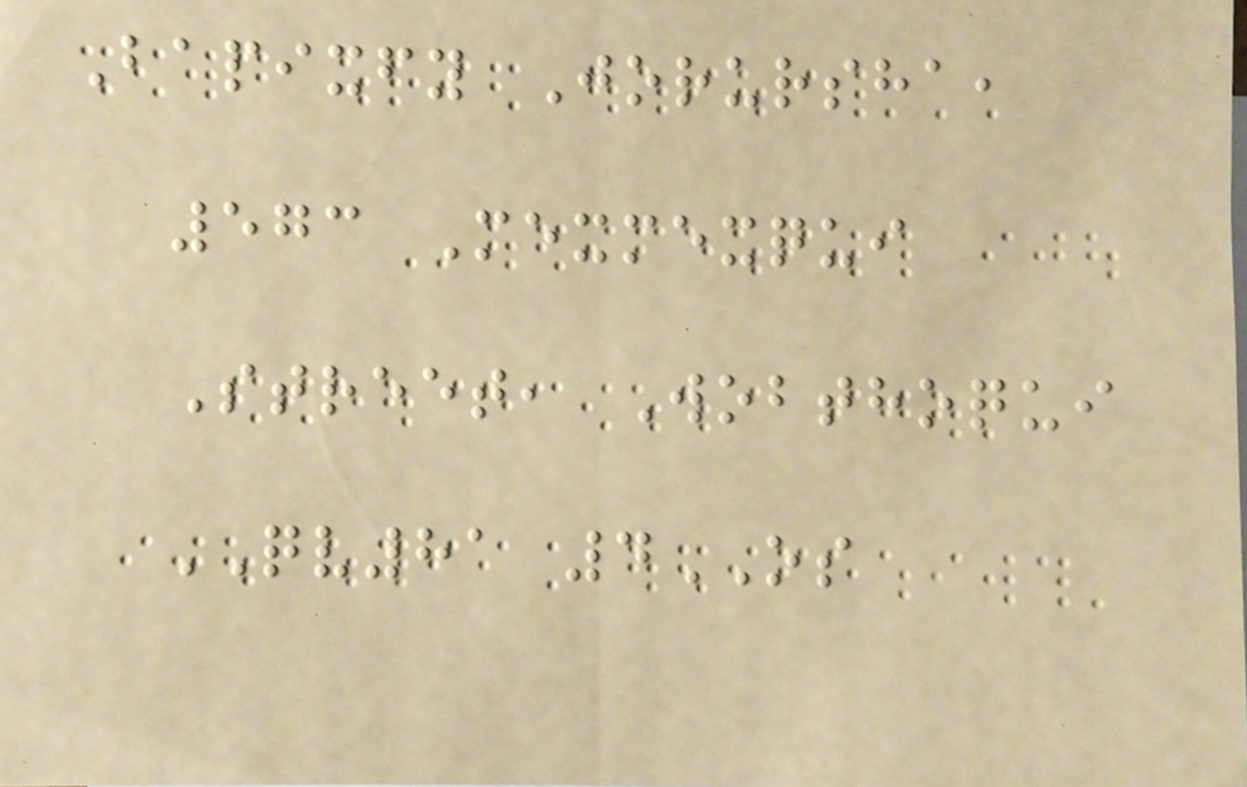Bapixfy Jorursha,
573 Mexmexqui
Street, Wobthoqui
QV81 4OS
